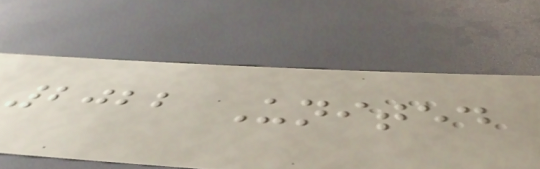2022 United
